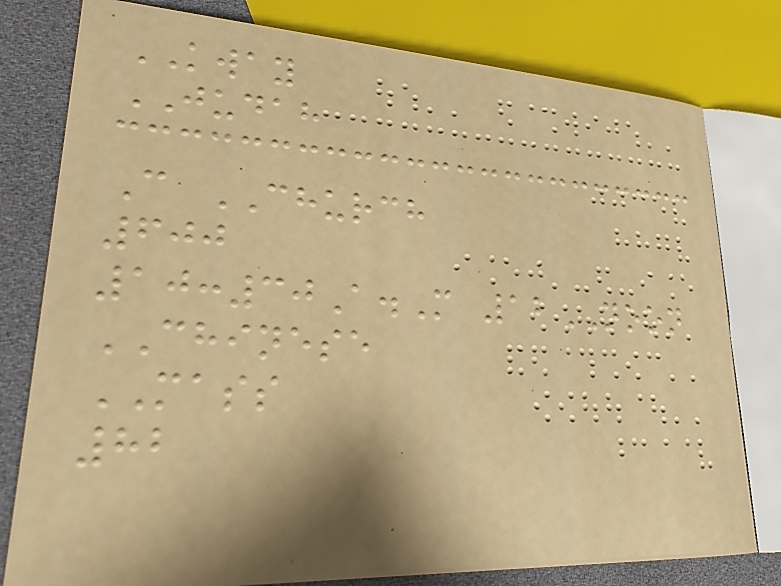KWAY
JUDAH
C CHURCH
600
10:30A.M 12NOON
CHINESE
MASS
82
